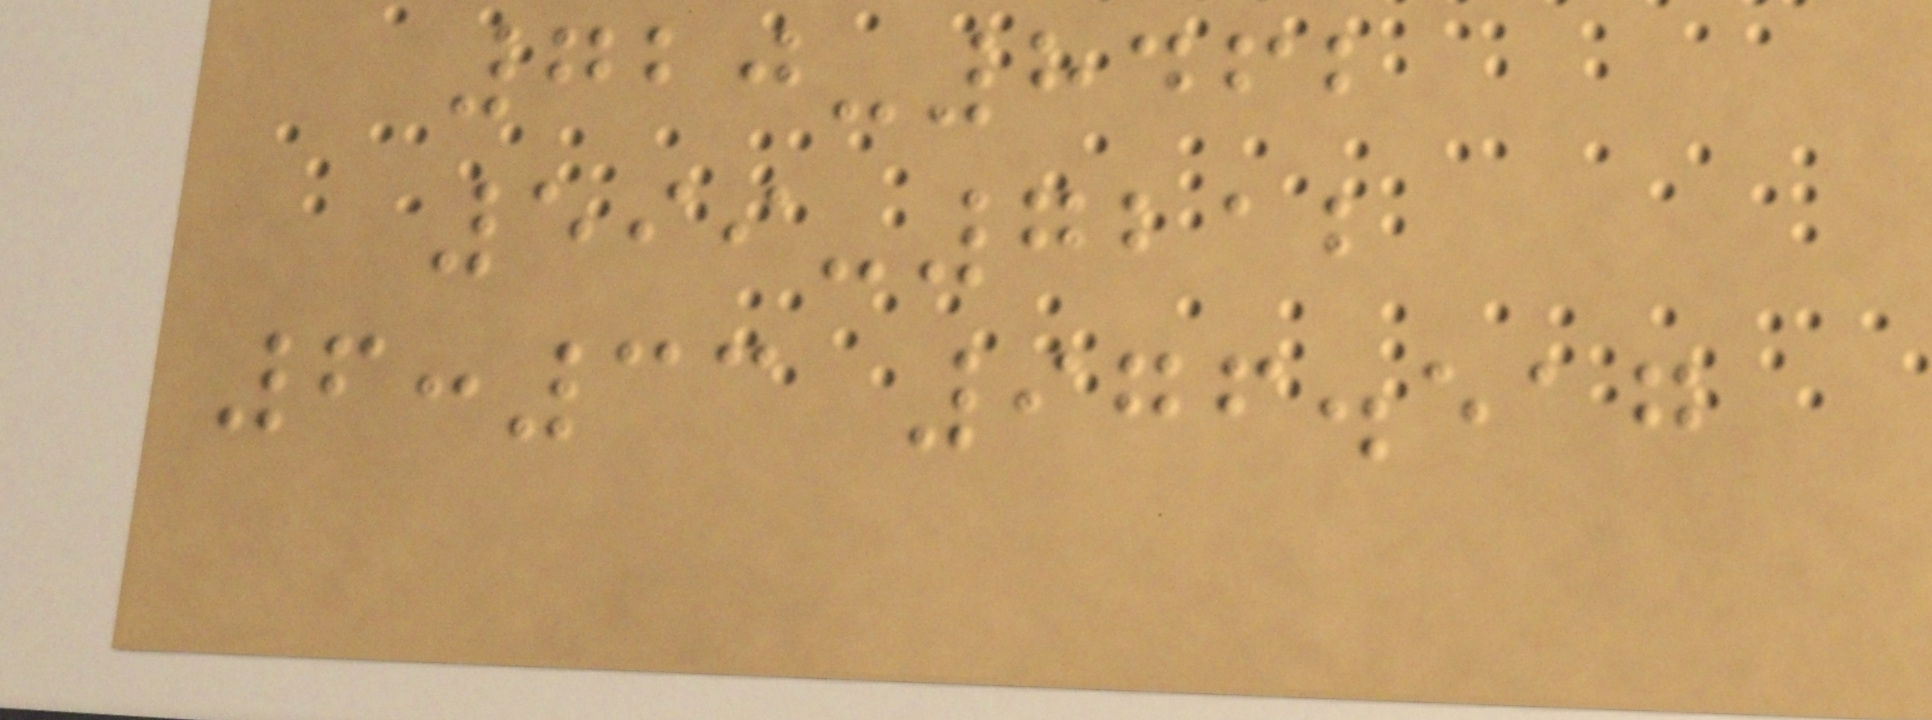720-8462
599-7212
6:33 976.517
